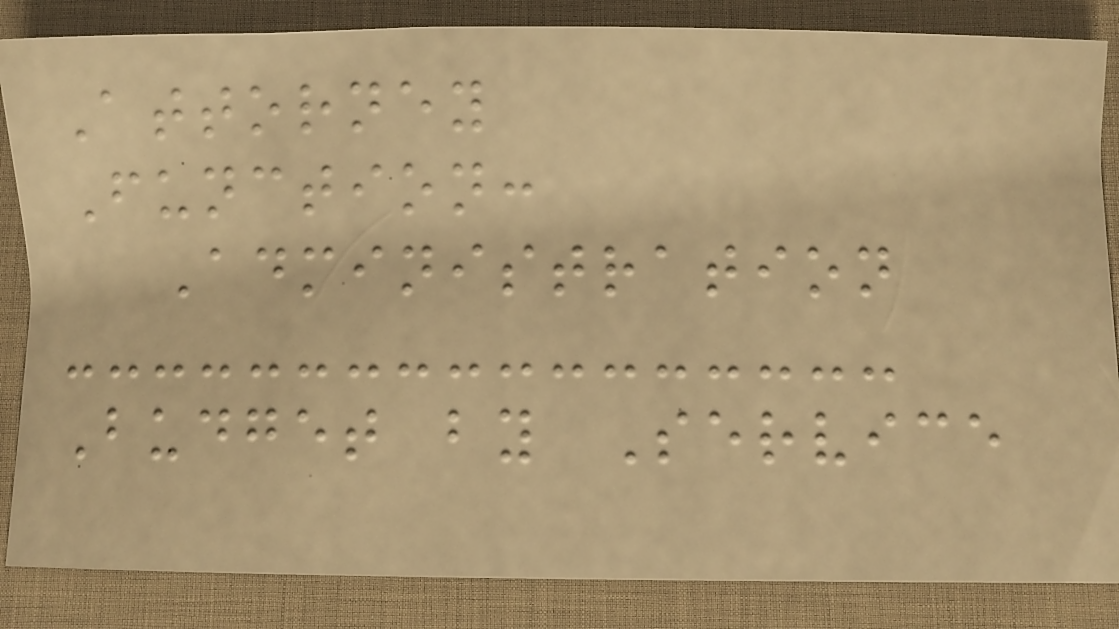Attorney
Function:
Administration
Budget by Service
